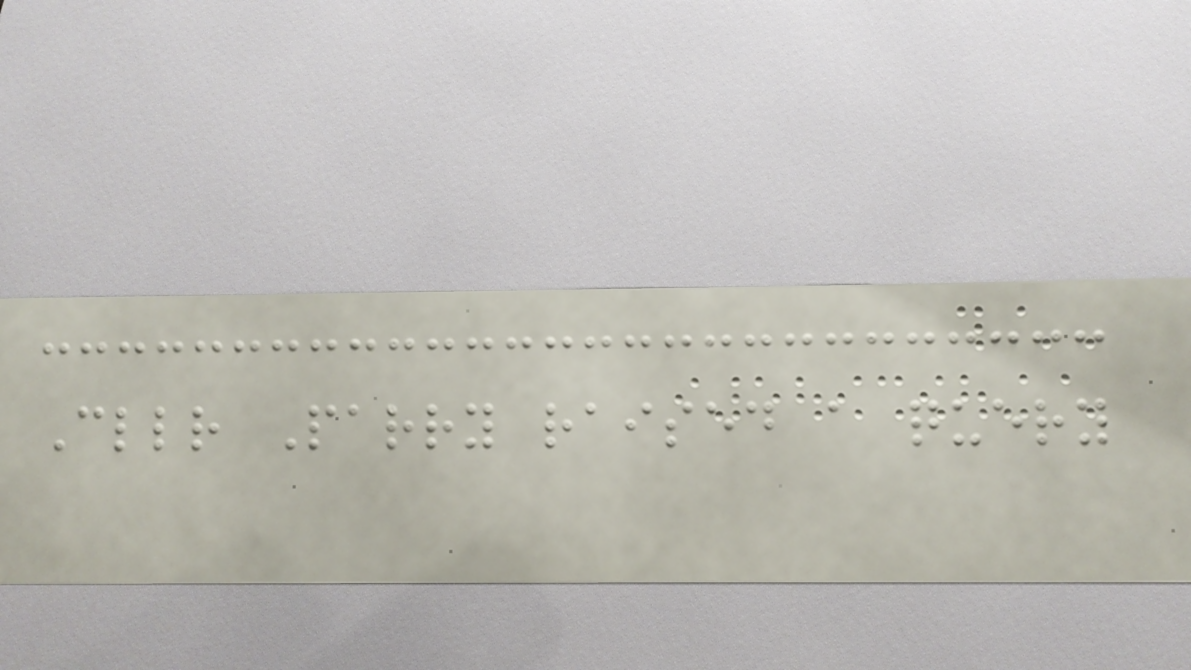Cllr Parry raised a query
